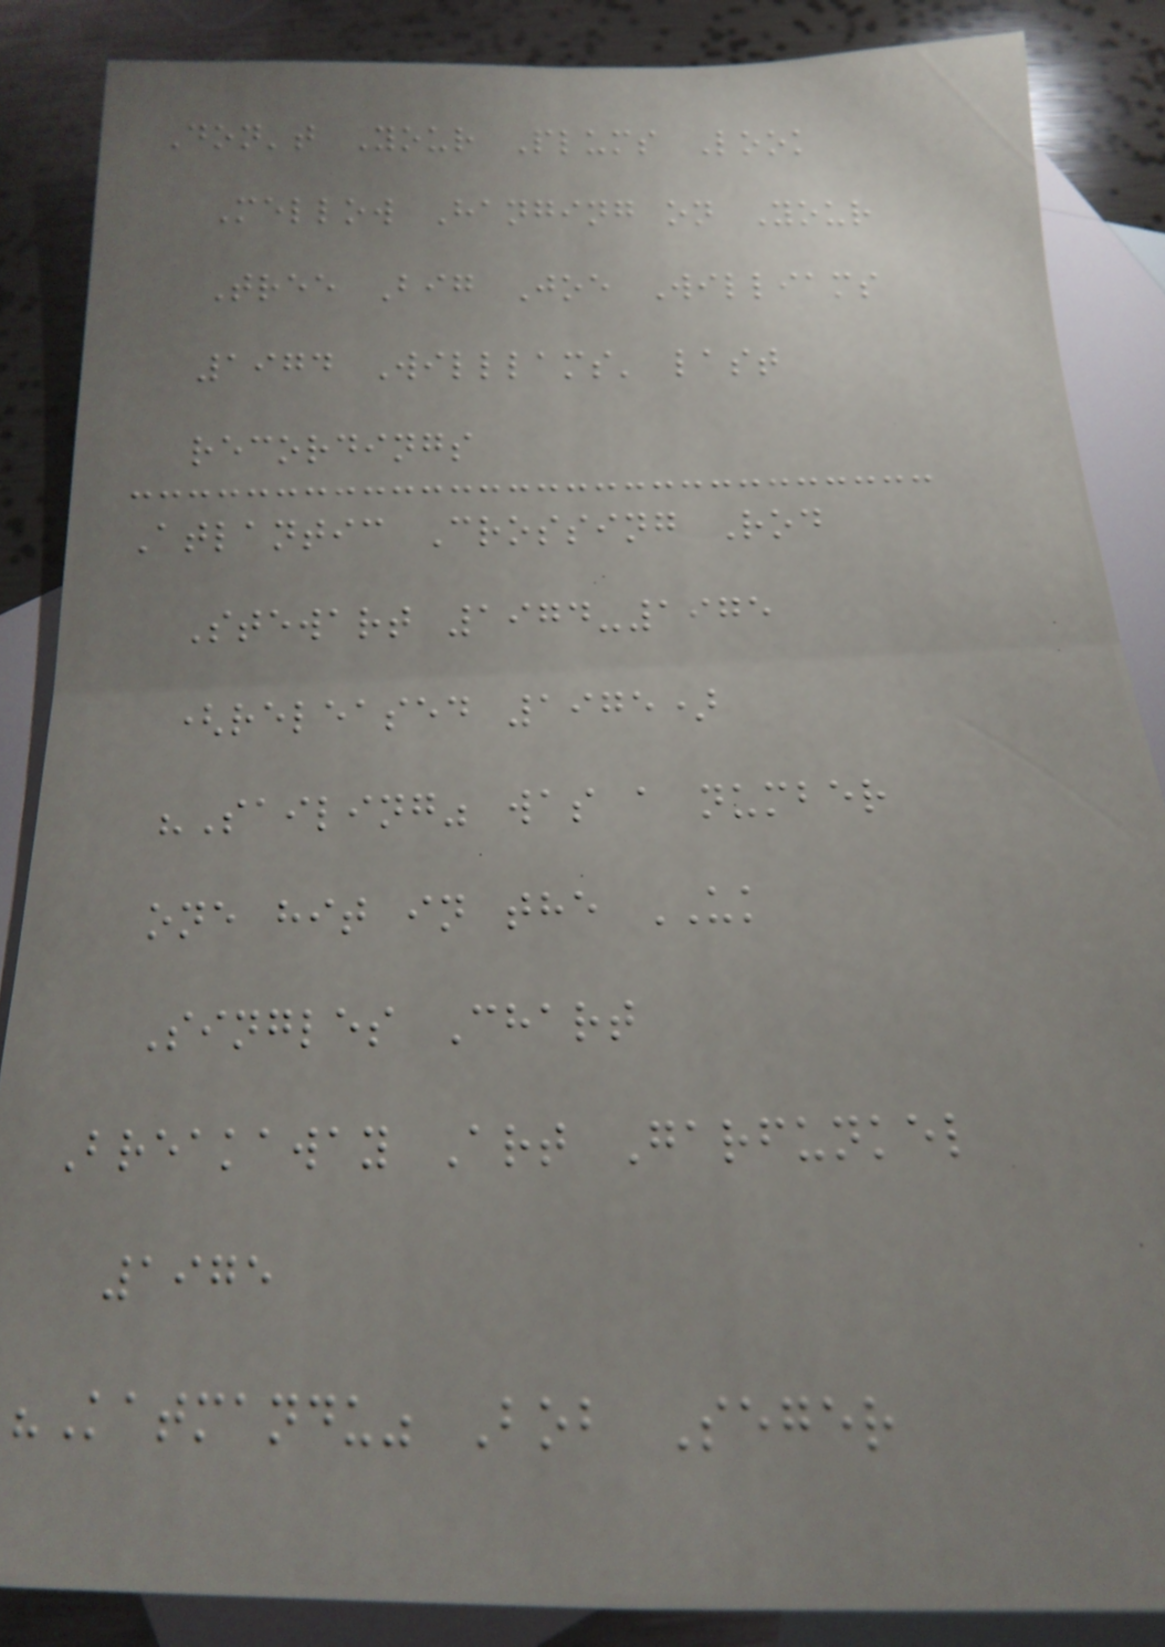Don't Your Plums Look
Mellow Hanging on Your
Tree Big Joe Williams
1974 Willlams' last
recordings
Atlantic Crossing Rod
Stewart 1974-1975
(released 1975)
"Sailing" was a number
one hit in the UK
Singles Chart
Breakaway Art Garfunkel
1975
"Katmandu" Bob Seger
